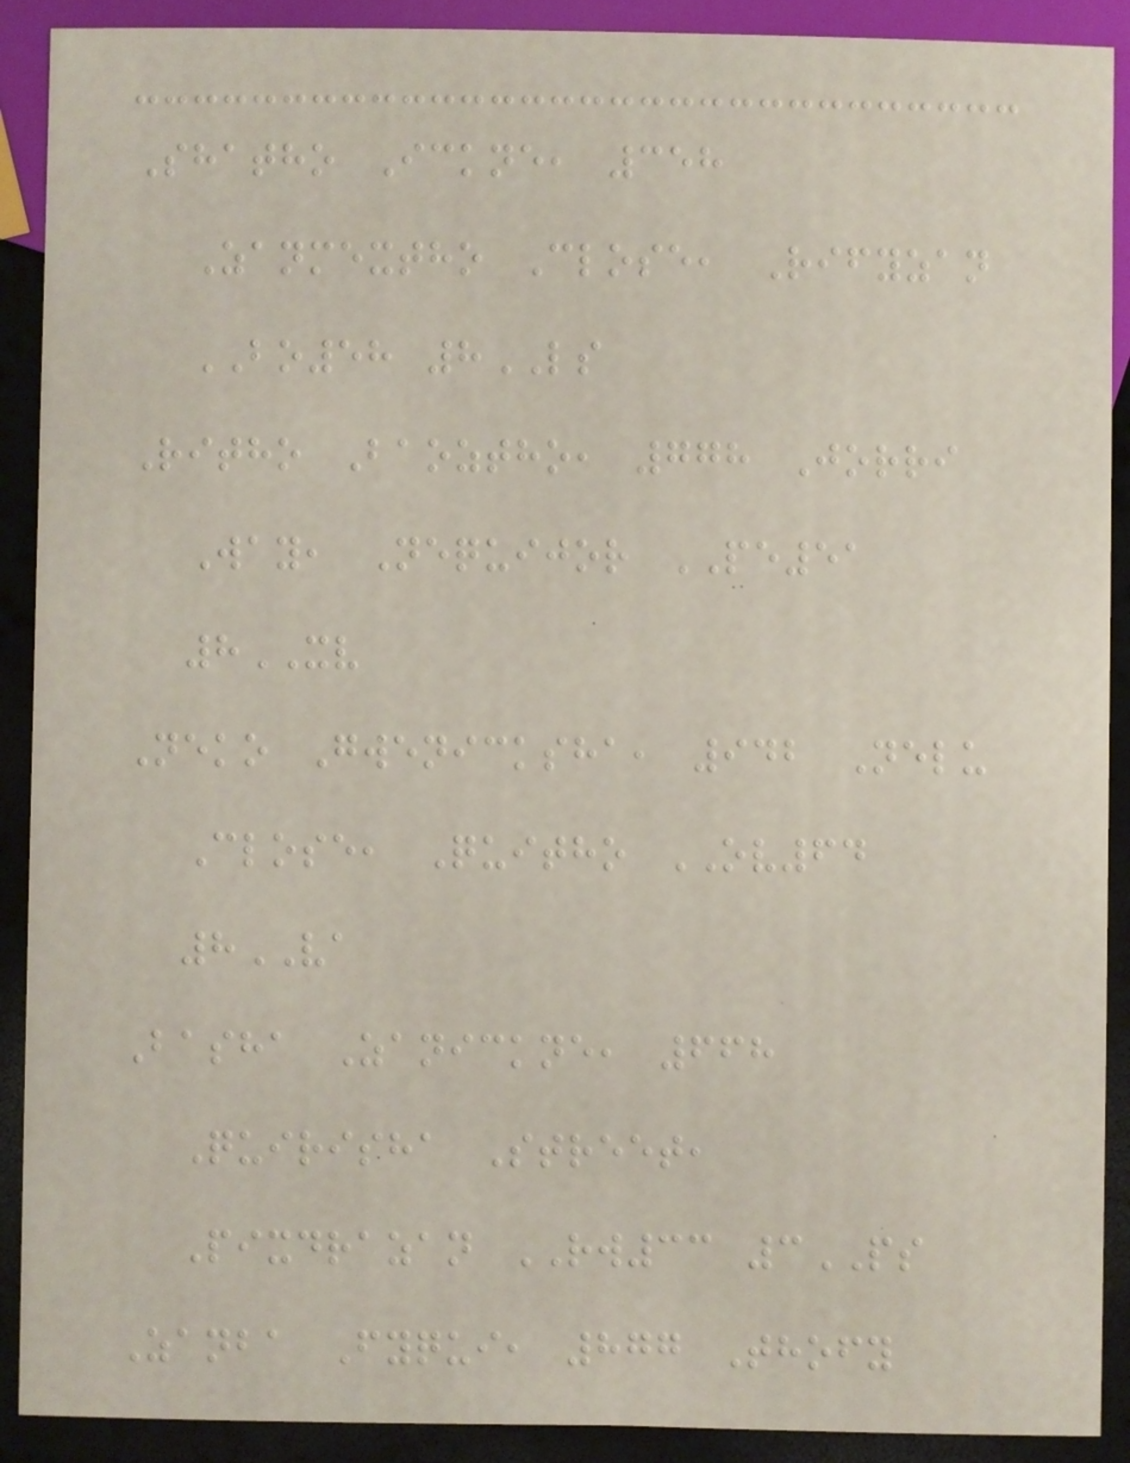Shatho Ickne, 358
Zanmextho Close, Rifyzan
BO58 8LS
Ritho Baoztho, 778 Jorri
Way, Nequijor PE51
8XV
Neko Gwenicksha, 942 Nelu
Close, Quitho OV64
8VA
Basha Zanickne, 668
Quirisha Street,
Pixdrazan RW33 3PS
Zanba Fyqui, 877 Thofy
